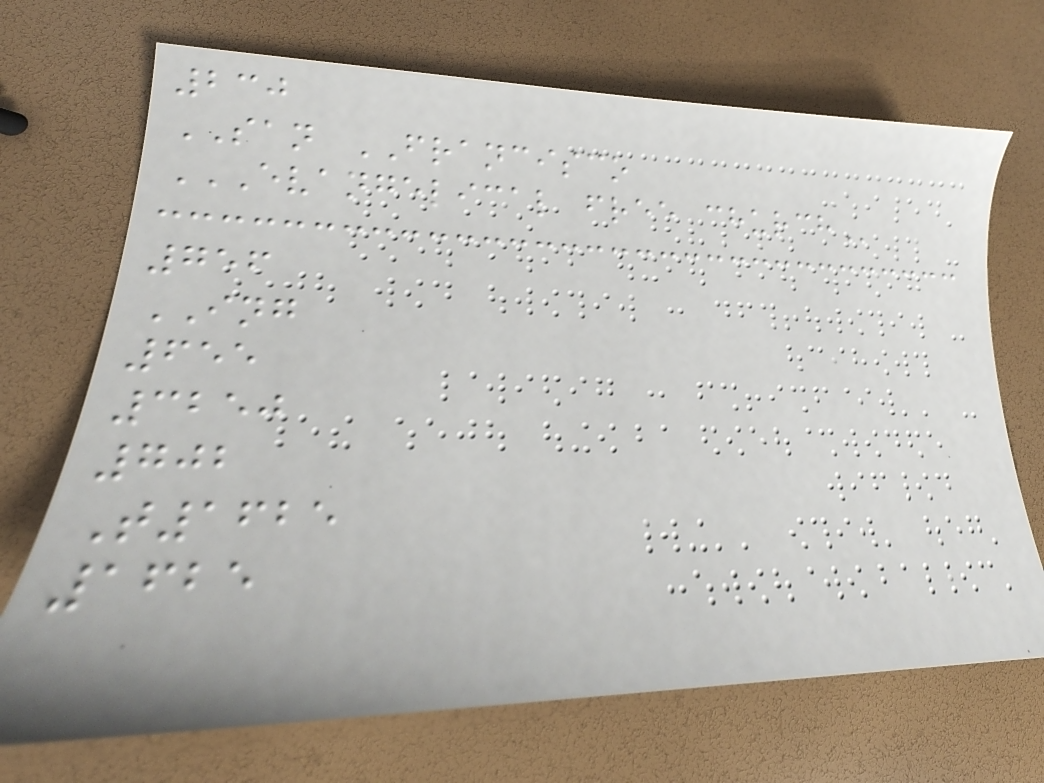230
SAN FRANCISCO
EVANGELICAL FREE CHURCH
756
ING
655
3250
702
T1625
1625
